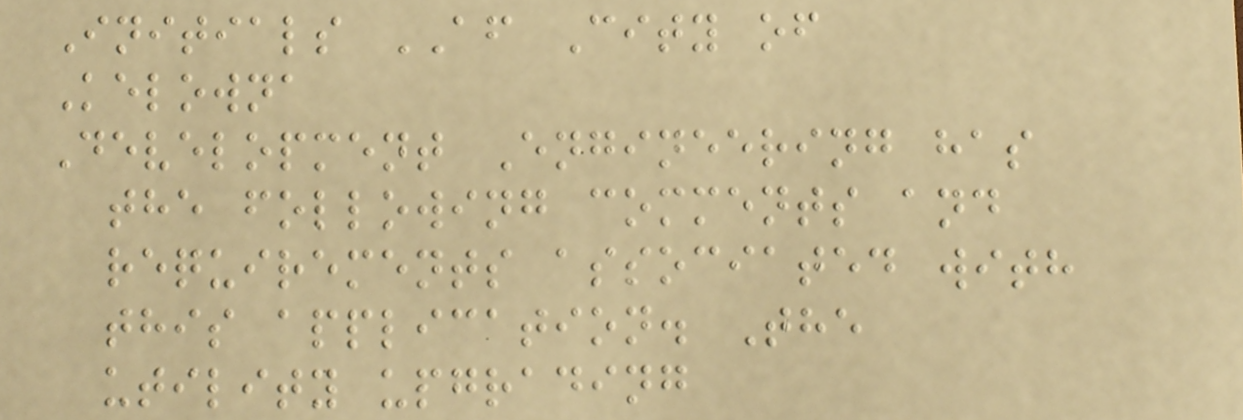Initials AF City of
Kelowna
Development Engineering has
the following comments and
requirements associated with
this application. The
utility upgrading
